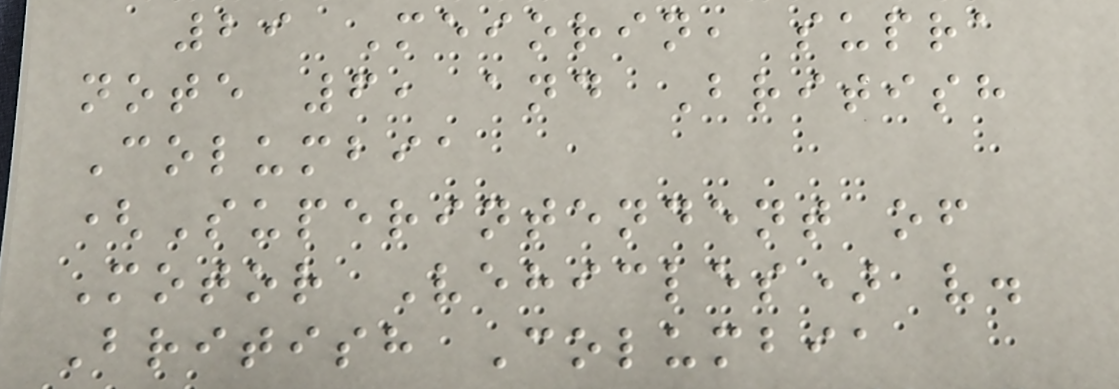29 Meiorin, supra
note 6, and British
Columbia
(Superintendent of
Motor Vehicles) v.
British Columbia
